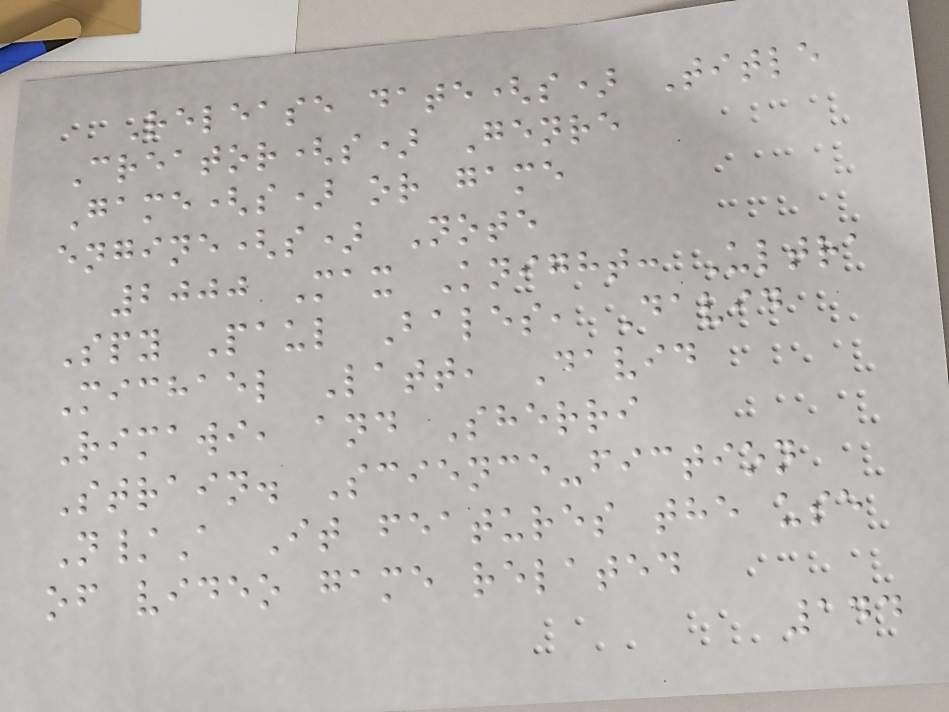Release date(s) Title
Creator(s) Genre
Game(s) or game
engine(s) Note
2000 Max Knight: Ultra
Spy Paul Bales, David
Michael Latt, David
Rimawi, and Sherri
Strain. Science-fiction
N/A It features the use
of video game related
144
